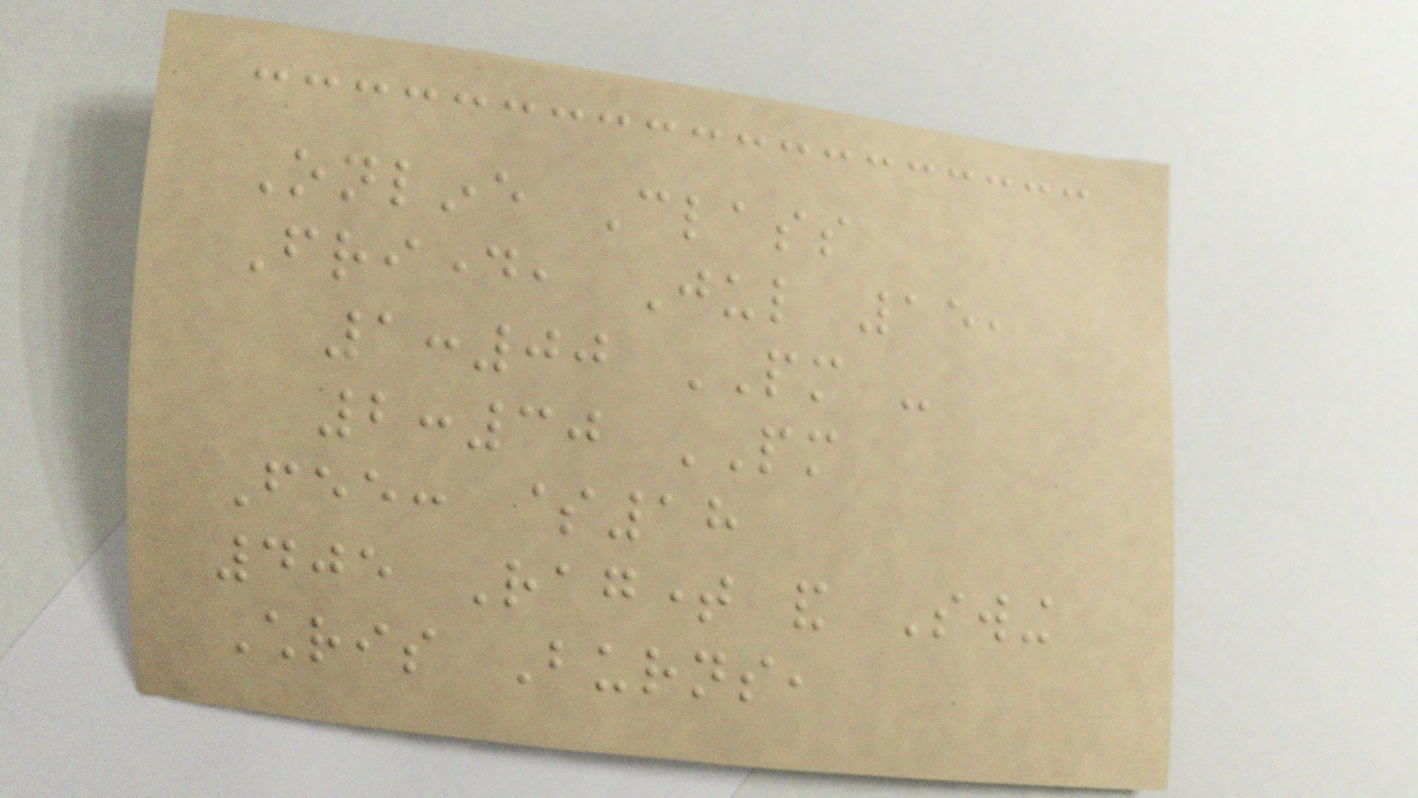Online Class
Friday, Jul 15,
1:00 PM -
2:30 PM
Fee: $18
405 Ragtime and Swing
Chris Burns,
